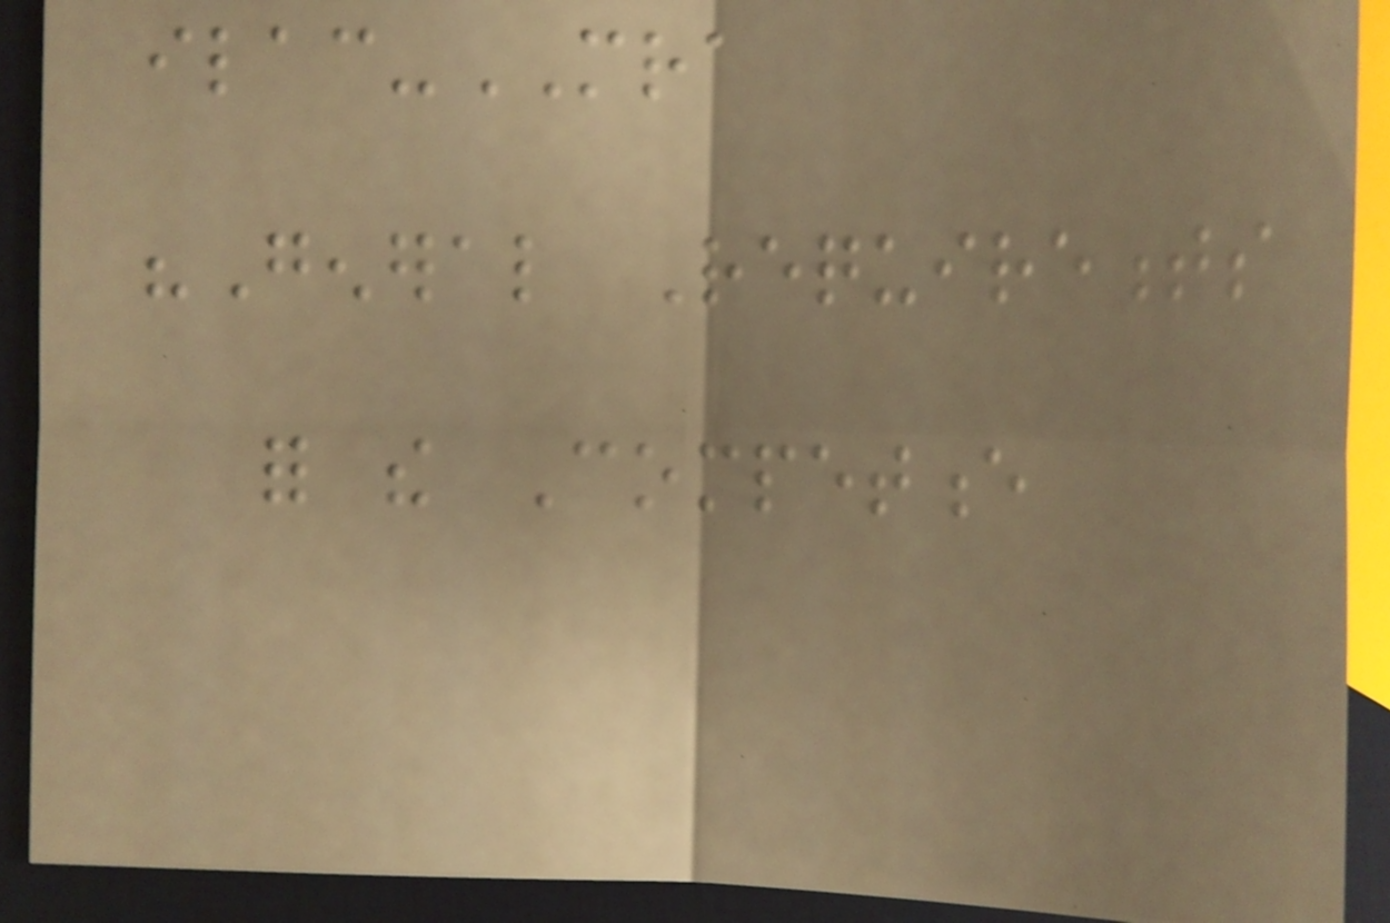ilac-MRA
"General Requirements
for the Competence
